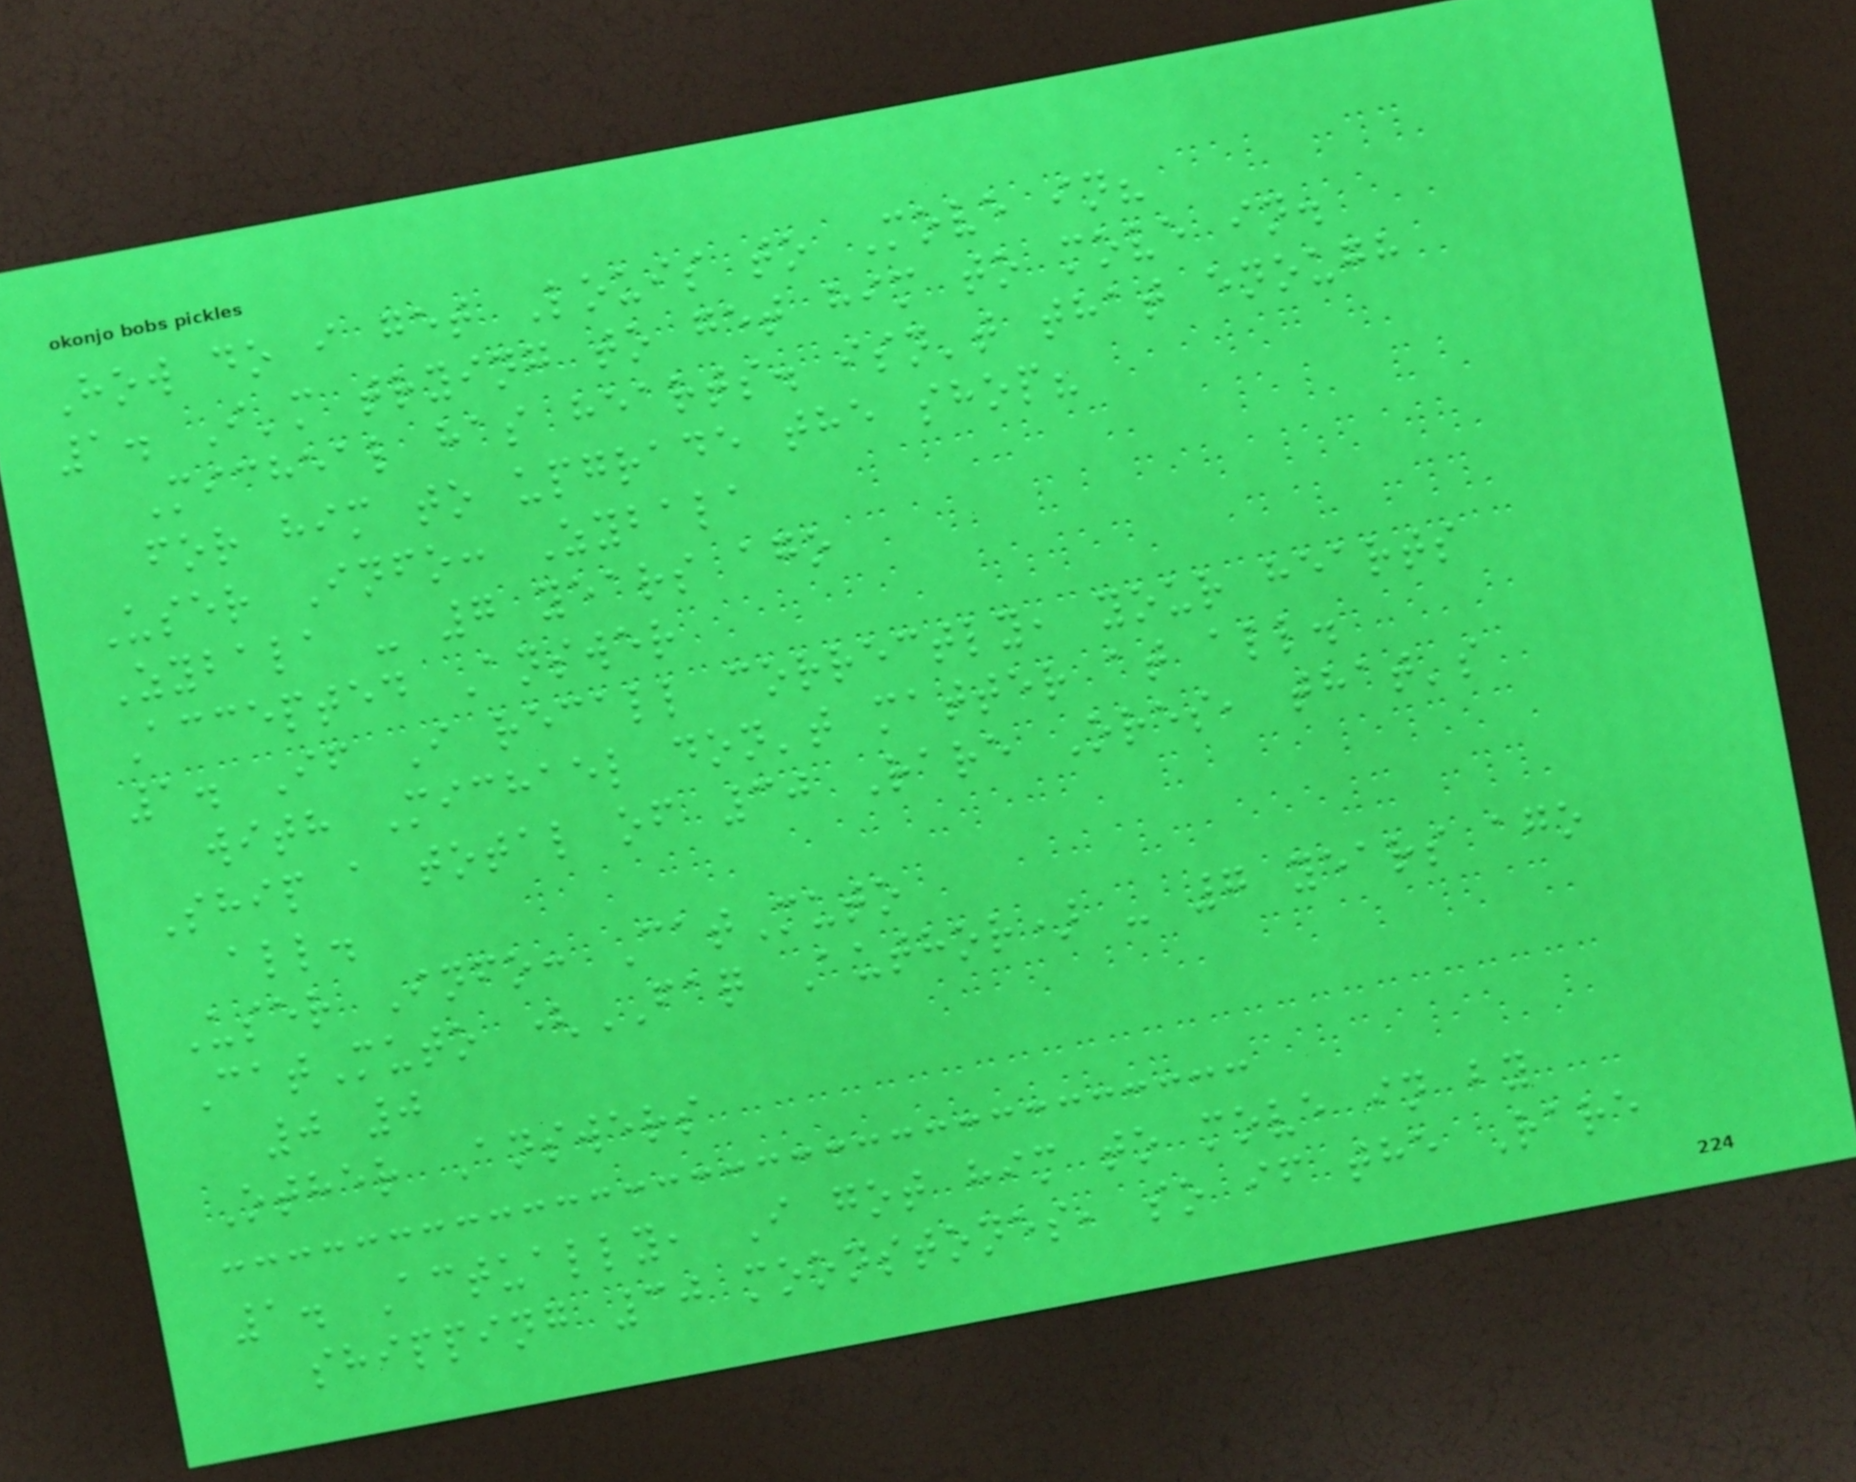How do i get Louis to Move in?
1. I'm trying to get him to move in.
Micheal has hearts. isn't that enough
for him to upgrade the shop?
User Info: Zybala
Zybala - 7 years ago
Accepted Answer
1. If I recall correctly, your hearts
with Michael don't matter at all.
Ship a total of 30 Rare Ores, that's
all.
User Info: CatMuto
CatMuto (FAQ Author) - 7 years ago
0 0
Other Answers
1. Actually, I got him to move in by
shipping 30 moonstones, so if the Rare
